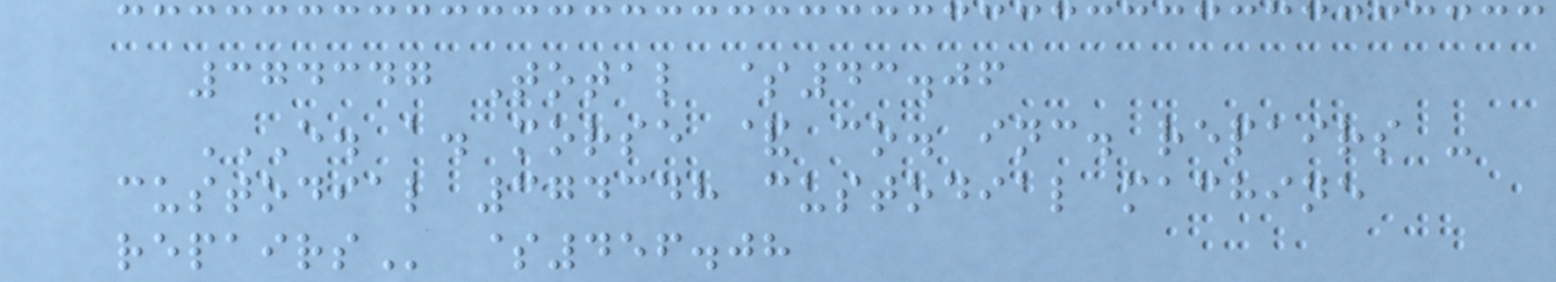374347 Total $43.06
E. A. MORSE & CO. INC. REPAIRS -
CUSTODIAL 374348 CUSTODIAL MACHINE
REPAIRS $456.08
